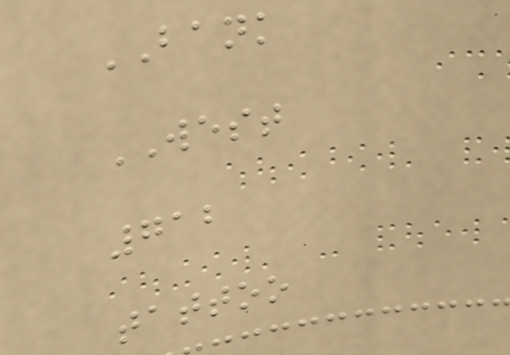BANK
WEST
712
tattoo
